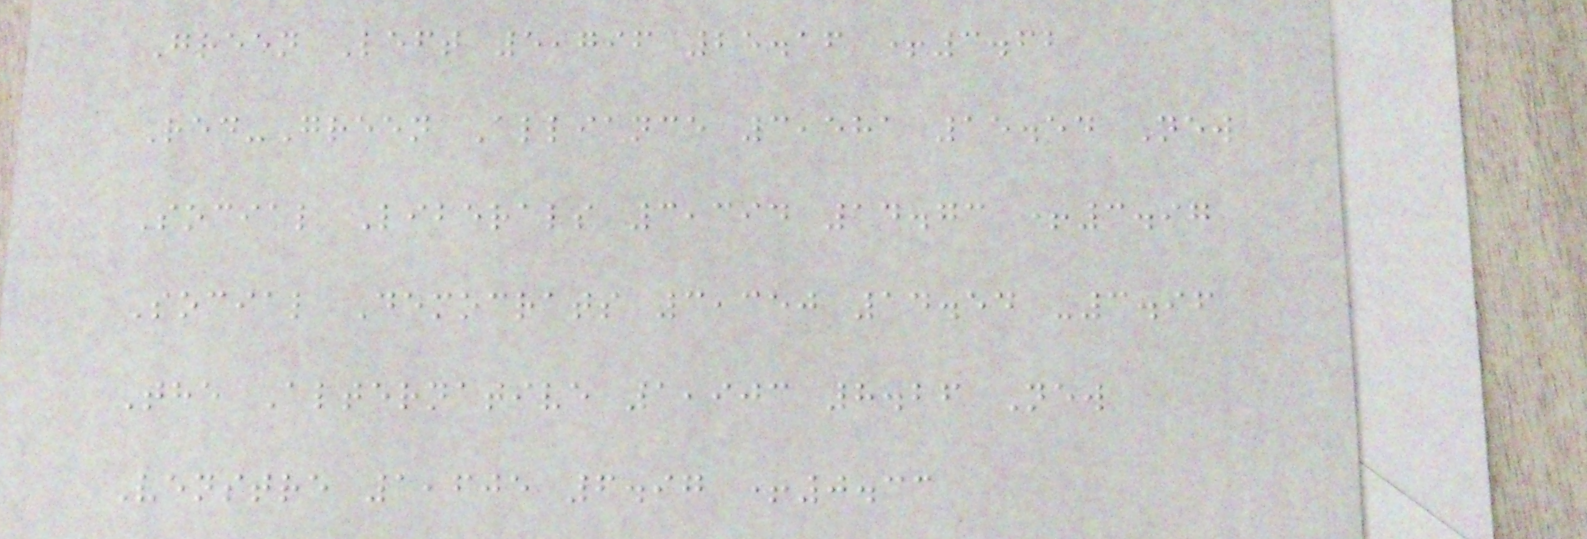Green Left 5,796 25.16 +3.62
Red-Green Alliance 3,581 15.54 New
Social Liberals 3,394 14.73 +3.97
Social Democrats 3,350 14.54 -3.96
The Alternative 1,903 8.26 New
Venstre 1,605 6.97 +0.33
